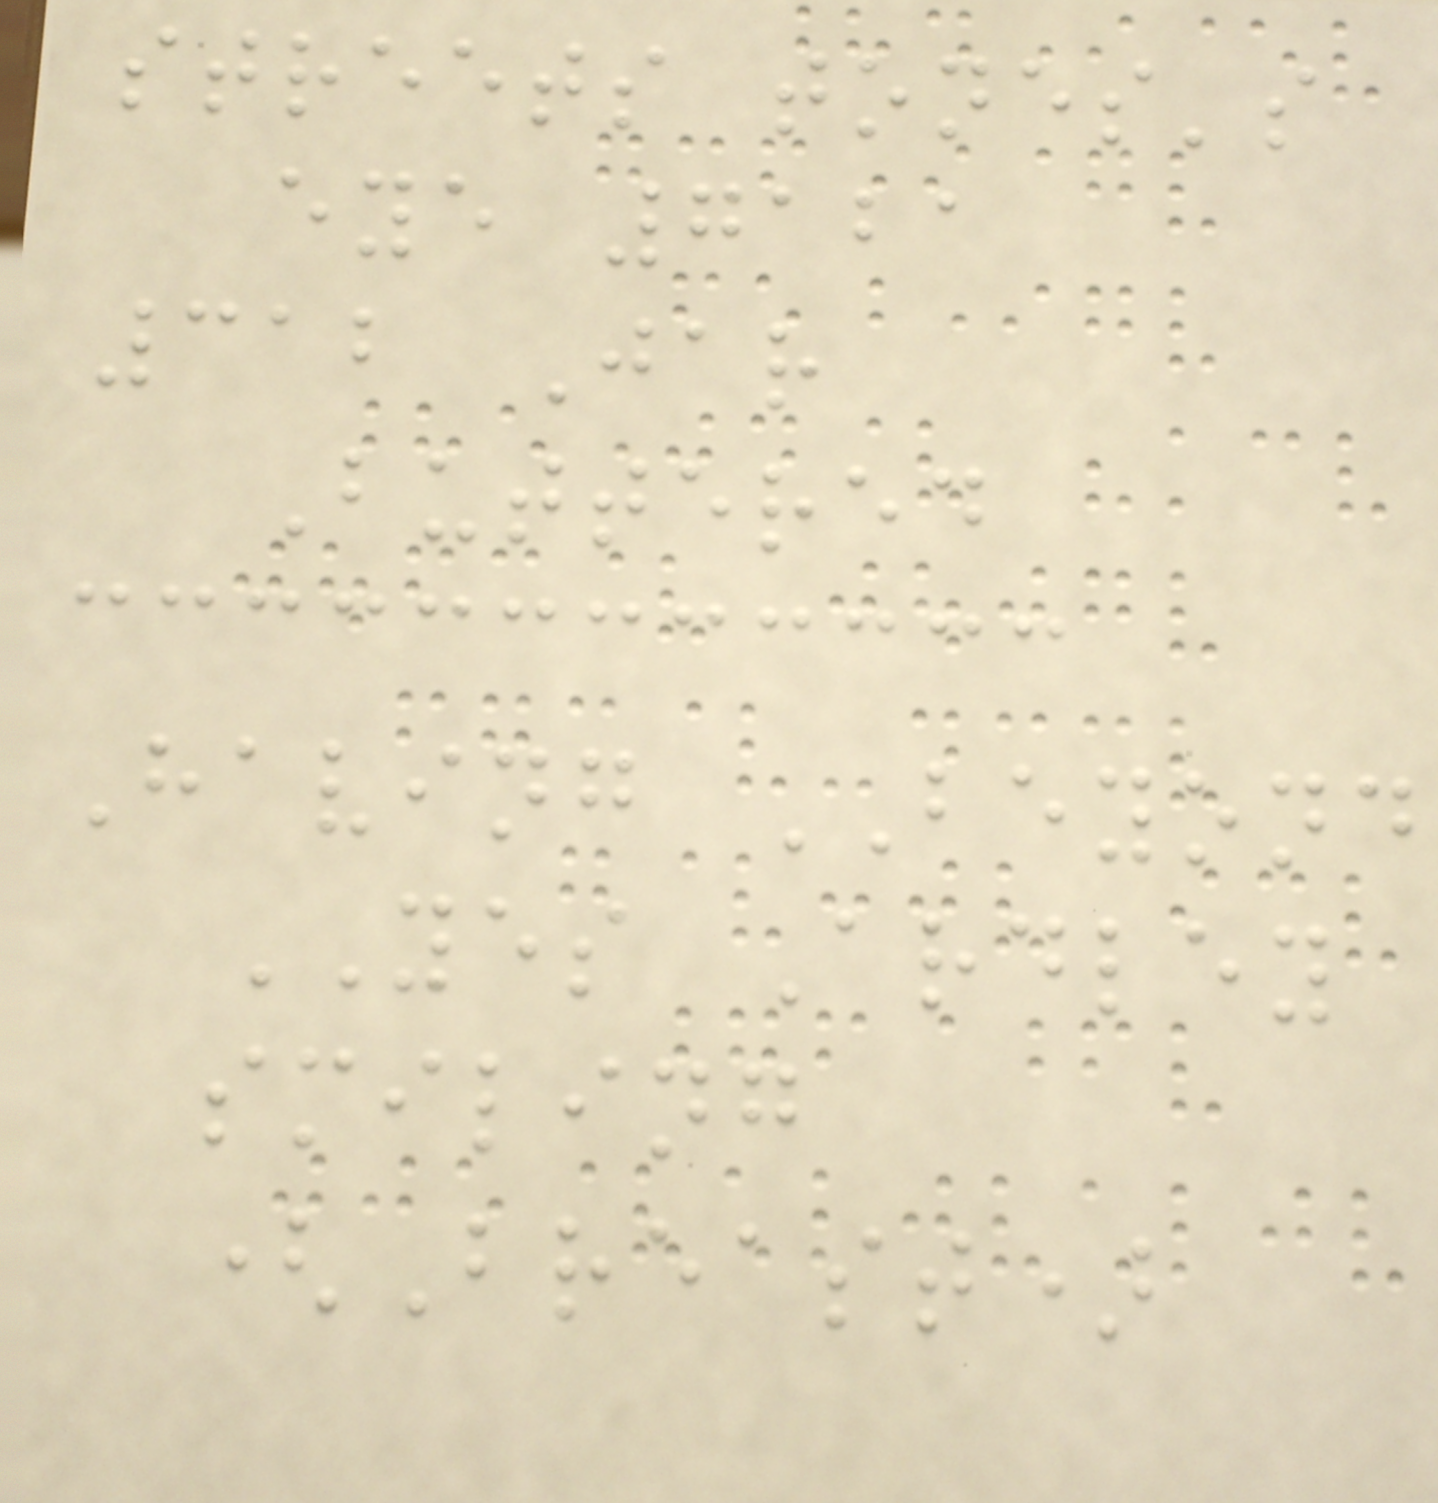streets tones's
eye 7121
312 Jar
Buttered
Having BEYOND
YES Ardley
smiling
(Breast)
